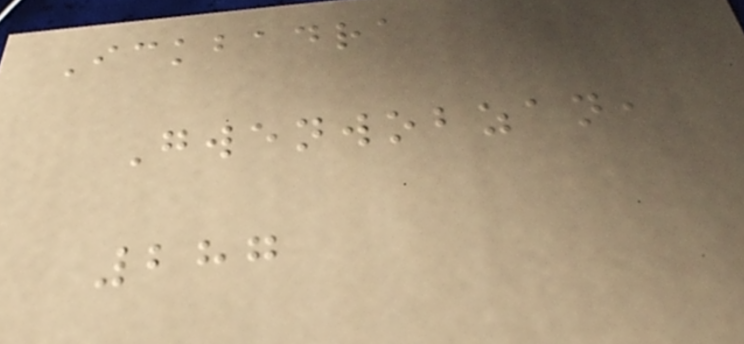Ickbadra
Gwenwobzan,
287
